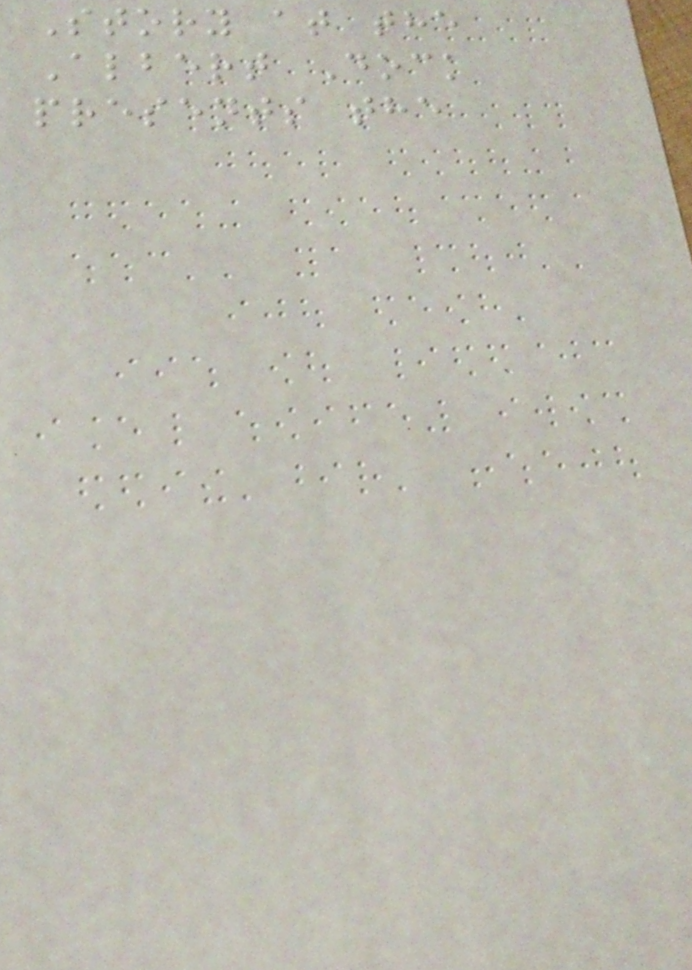Story at the
Albert Dock
presents the
